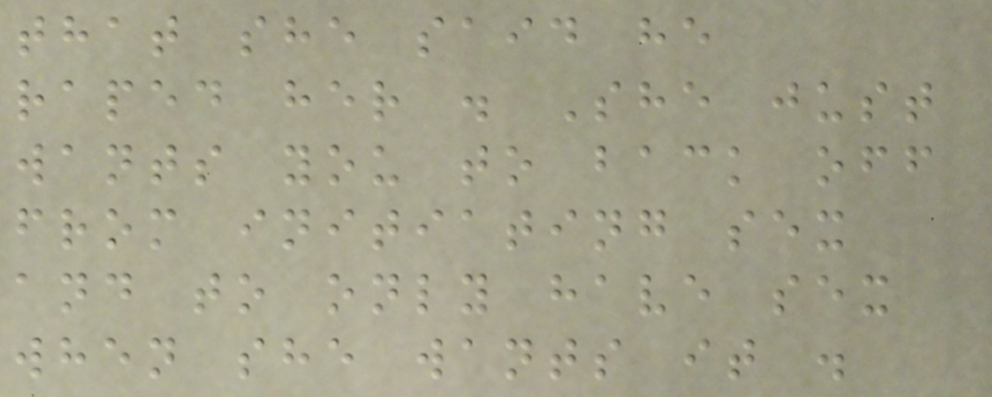that she said he
raped her . She just
wants you to back off
from initiating sex
and to only have sex
when she wants it .
